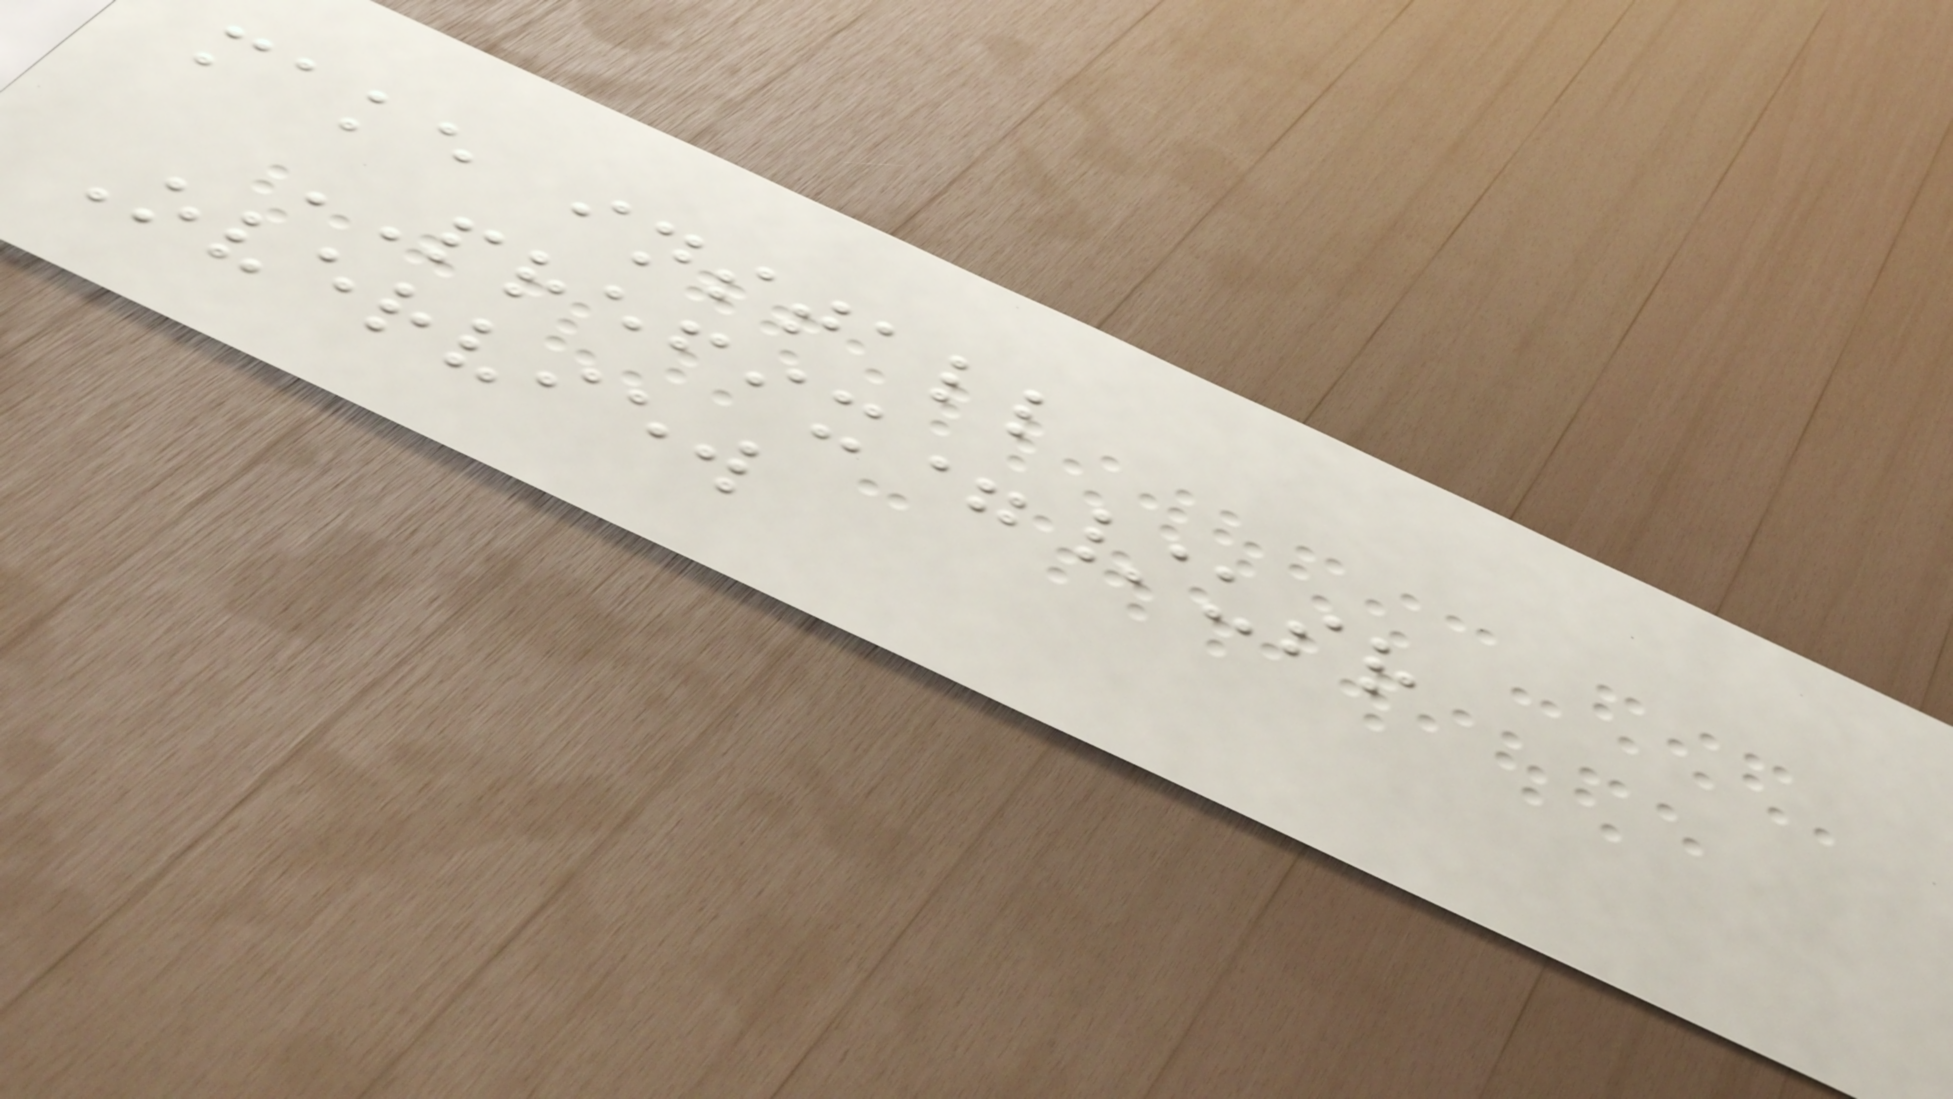make install
PREFIX=/usr
Overview
